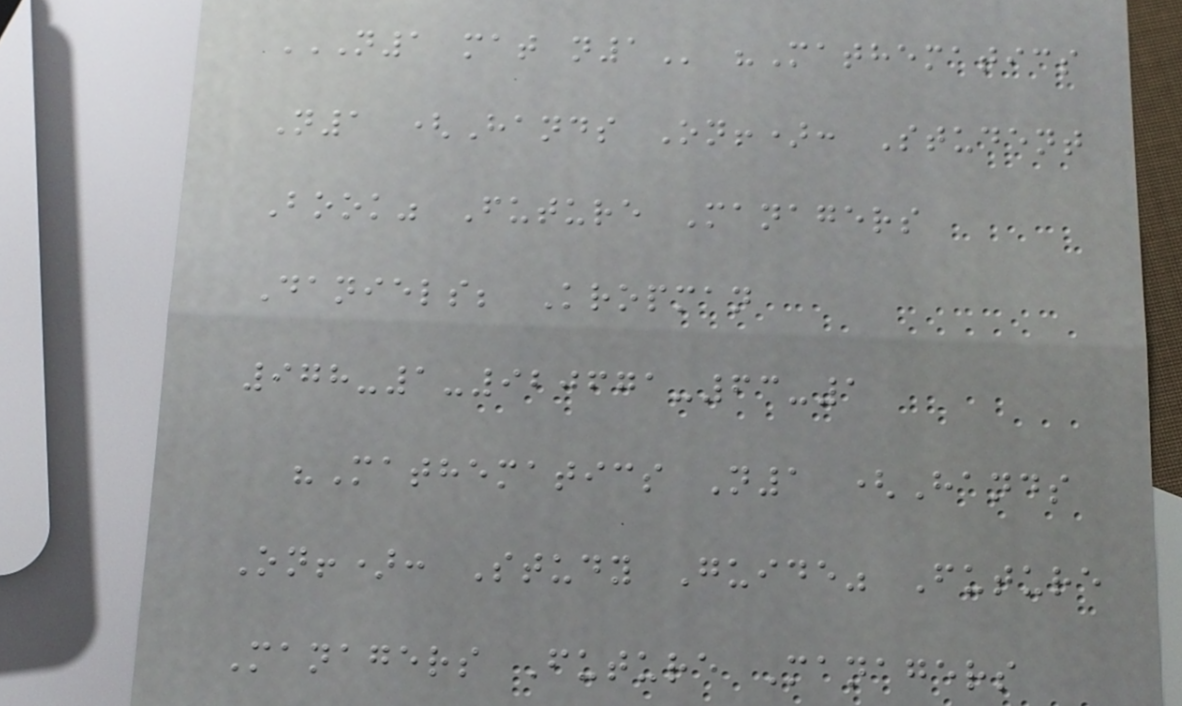N1 MAT N1 "Mathematics
N1 (Hands On!): Student
Book" Future Managers
Daniels; Kropman
978-1-920671-63-1
"Mathematics N1 (Hands
On!): Study Guide" Future
Managers Future Managers
